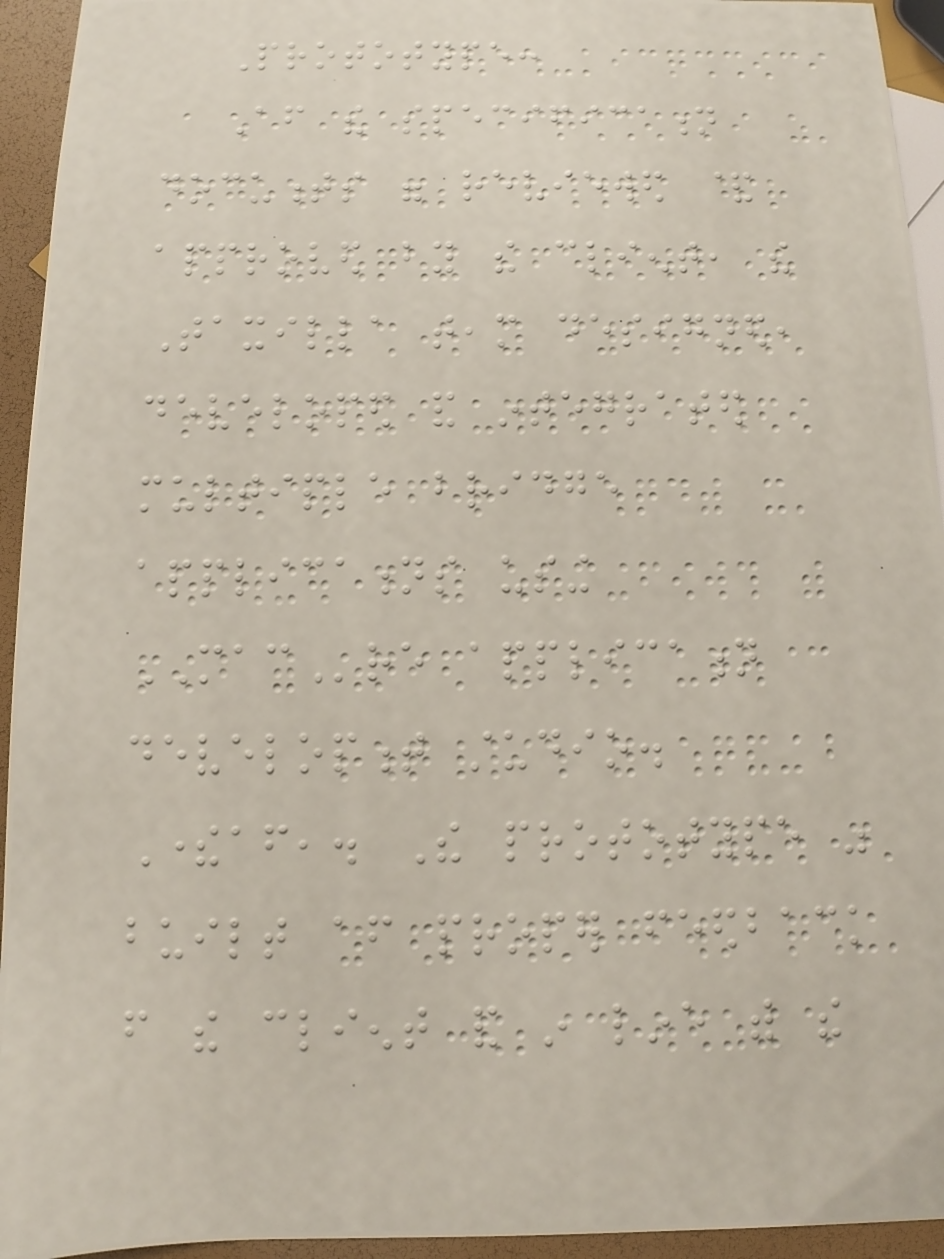Prototype:
After the specification
documents were reviewed &
approved by the client, the
Taxilla team designed,
developed and integrated
multiple bridge
applications using
MACre application
development studio.
Thereafter,. The prototype was
built after proper feedback
from the client and in line with the
